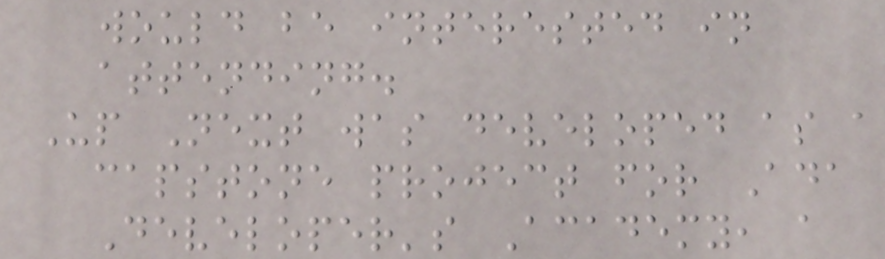would be interested in
attending.
Up Next was developed as a
capstone project for Ada
Developer's Academy, a
